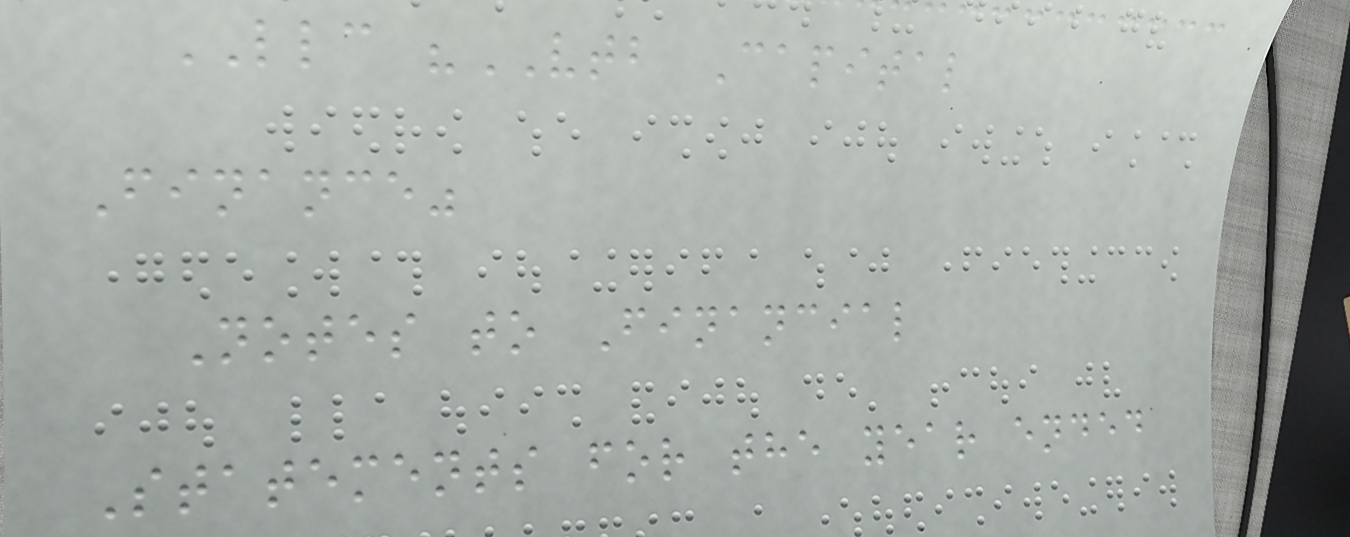LLC "VTB Capital
Finance"
Notes to Financial
Statements for the year ended
